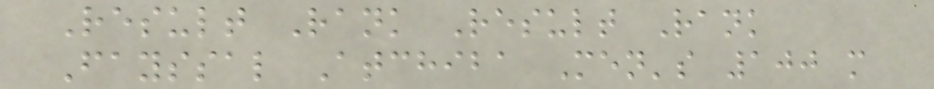Result Rank Result Rank
Fayssal Atchiba Men's 100 m
